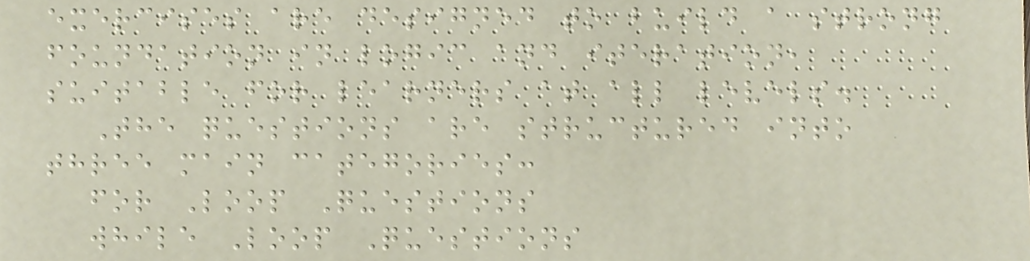exercises are designed to build a strong
foundation in logic and iteration,
suitable for learners at all levels.
The questions are structured into
three main categories:
for Loop Questions
while Loop Questions
